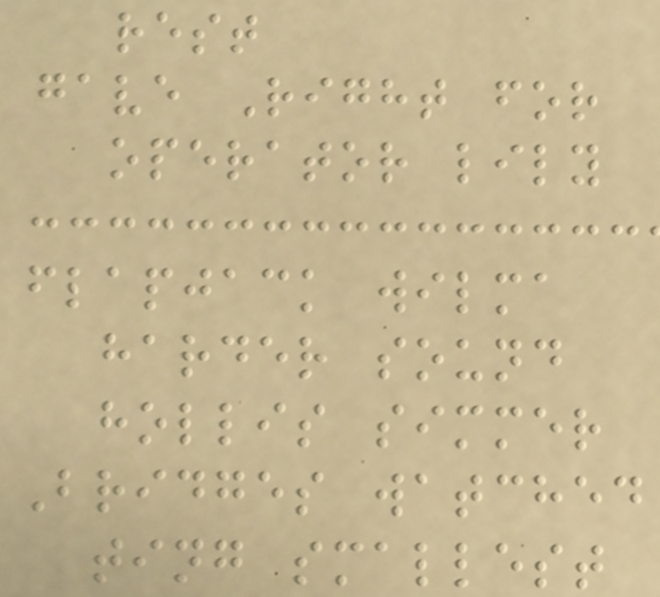rest
gave Right for
operator lily
flapjack wilma
harder sound
hollis simmer
Bridges watched
ting smallest
